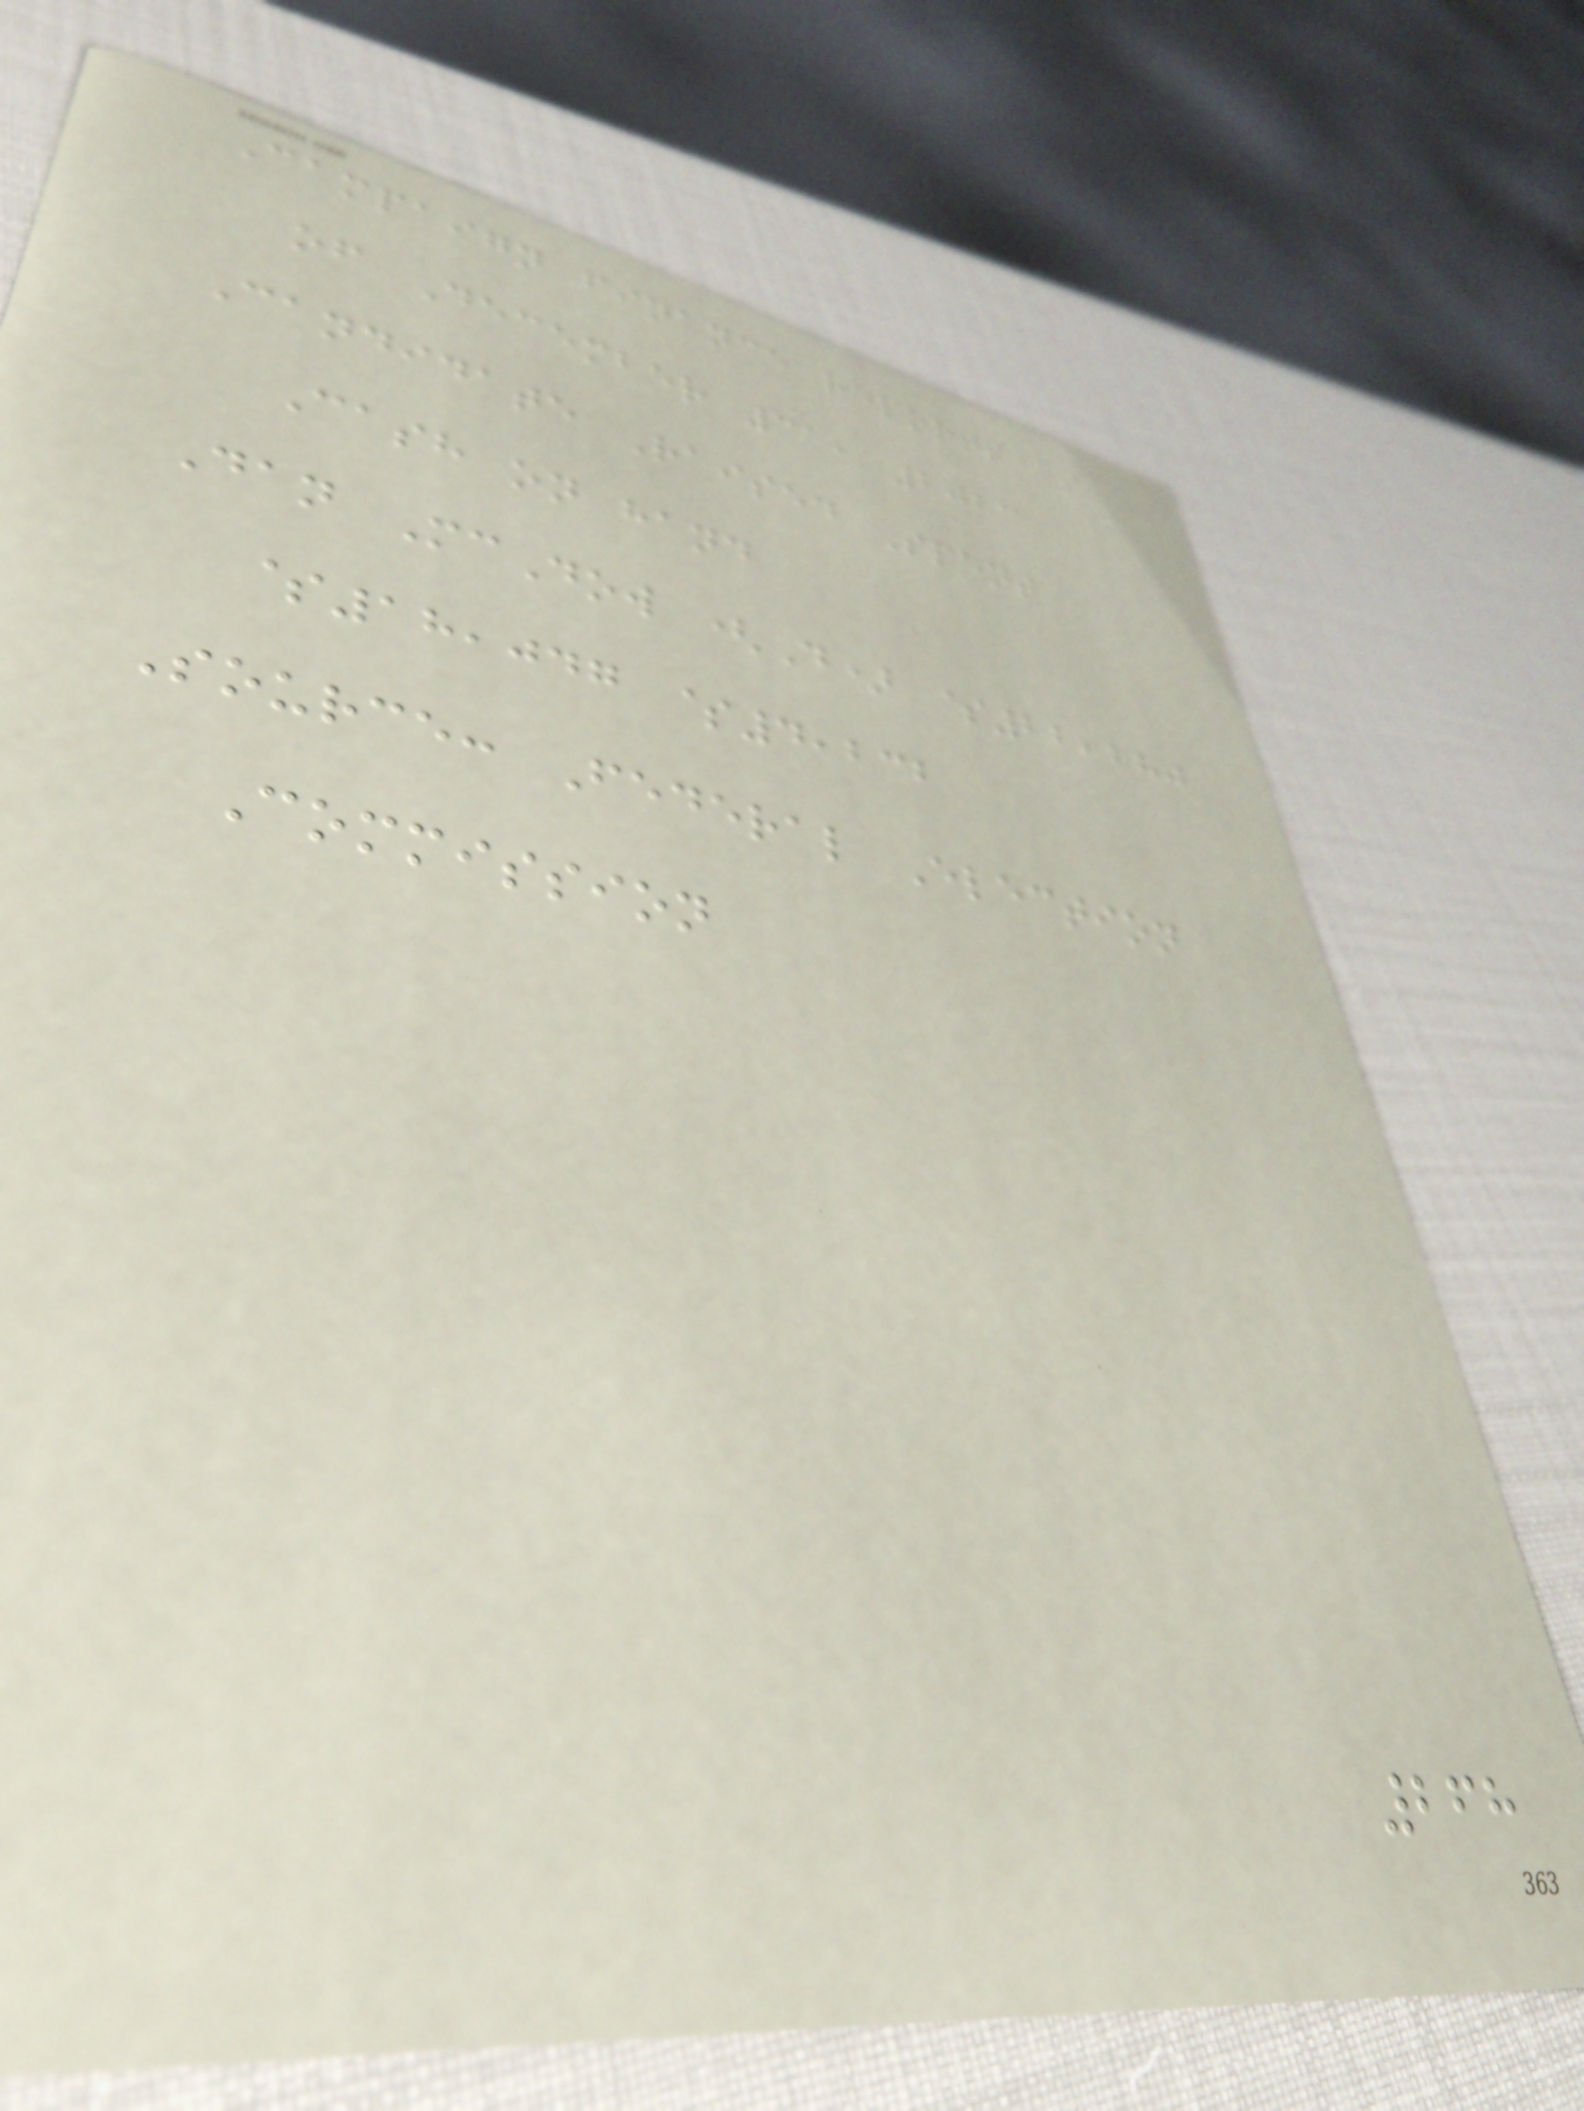Campaign finance reports as
of December 31, 2023
Candidate Raised Spent
Cash on hand
Dan McDow (D) $22,280
$18,047 $4,232
Source: Federal Election
Commission
268
